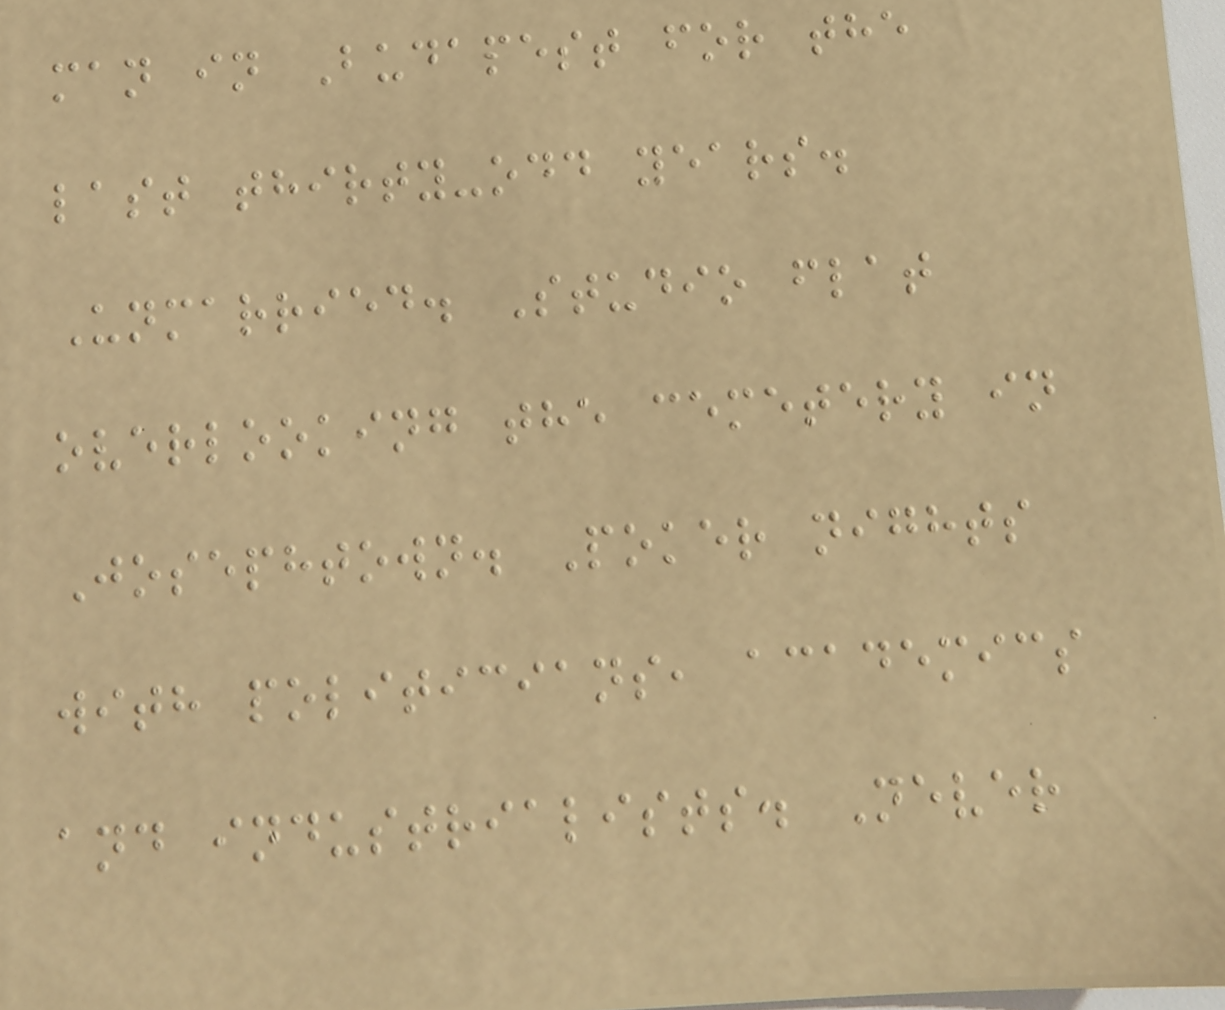man in Budapest for the
last thirty-odd years.
Unmarried. Studio flat
overlooking the cemetery in
Josephtown. Poker nights
with politicians, academics
and industrialists. Never
